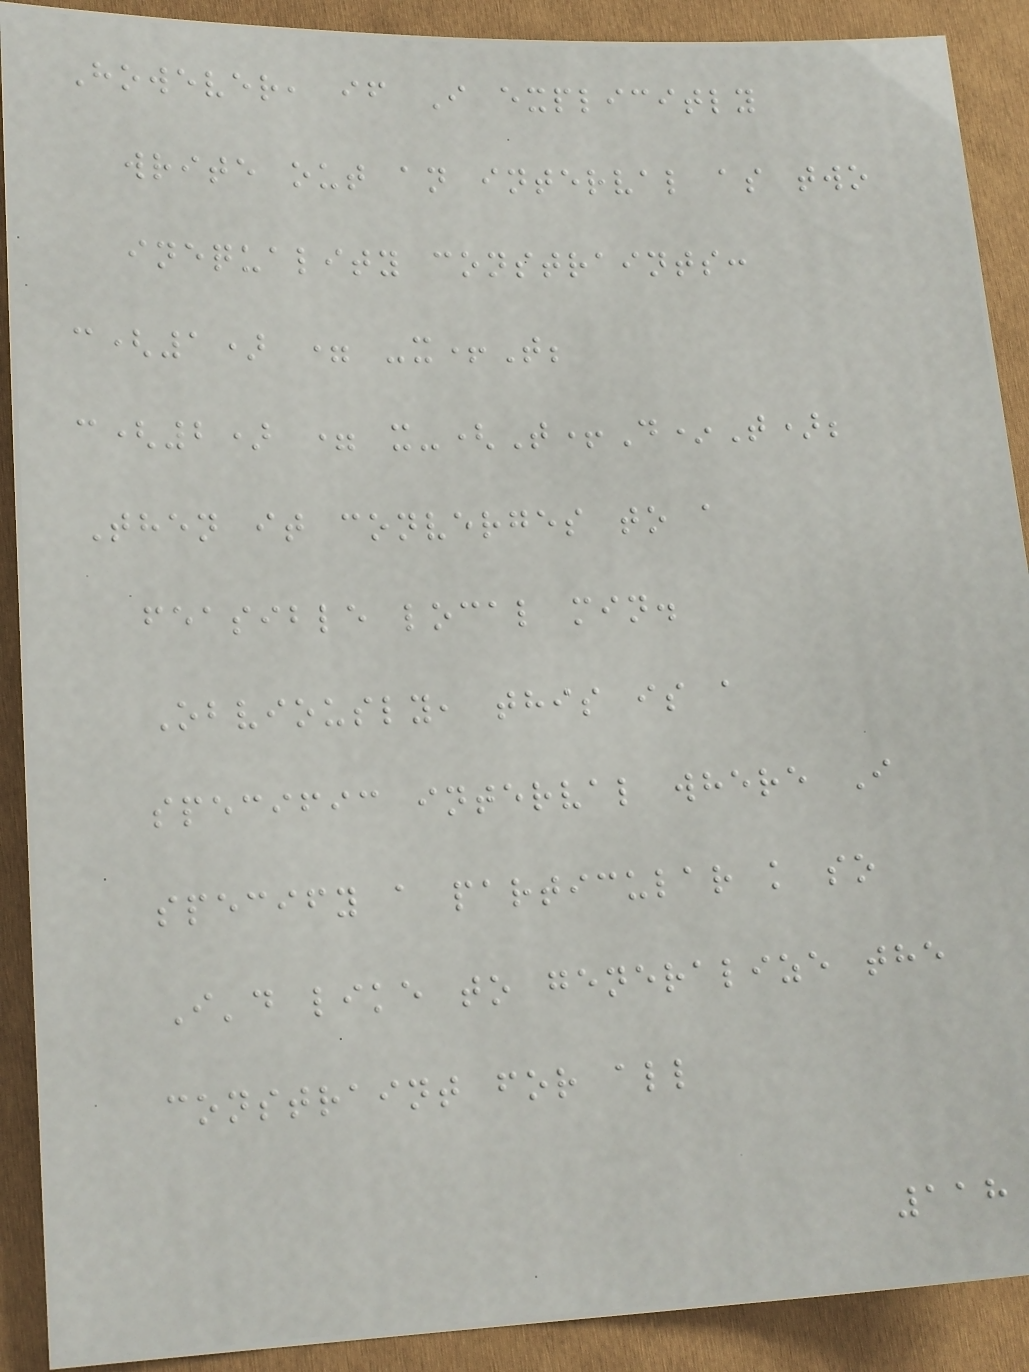However, if I explicitly
write out an interval as two
inequality constraints:
c(1) = -x+T;
c(2) = x-(T+D*T);
Then it converges to a
feasible local min.
Obviously, this is a
specific interval where I
specify a particular k so
I'd like to generalize the
constraint for all
118
